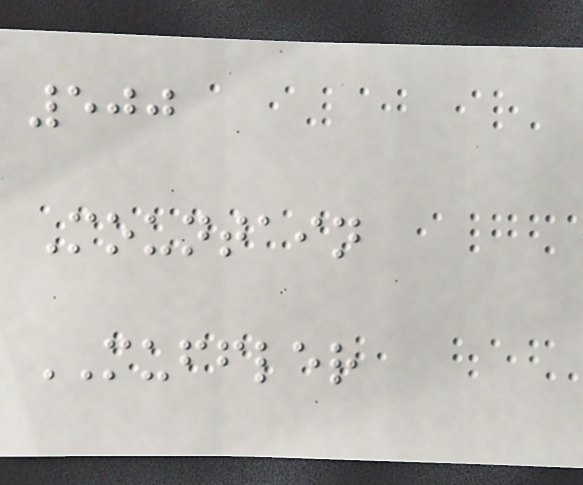500
Mountain
MUFFLER
